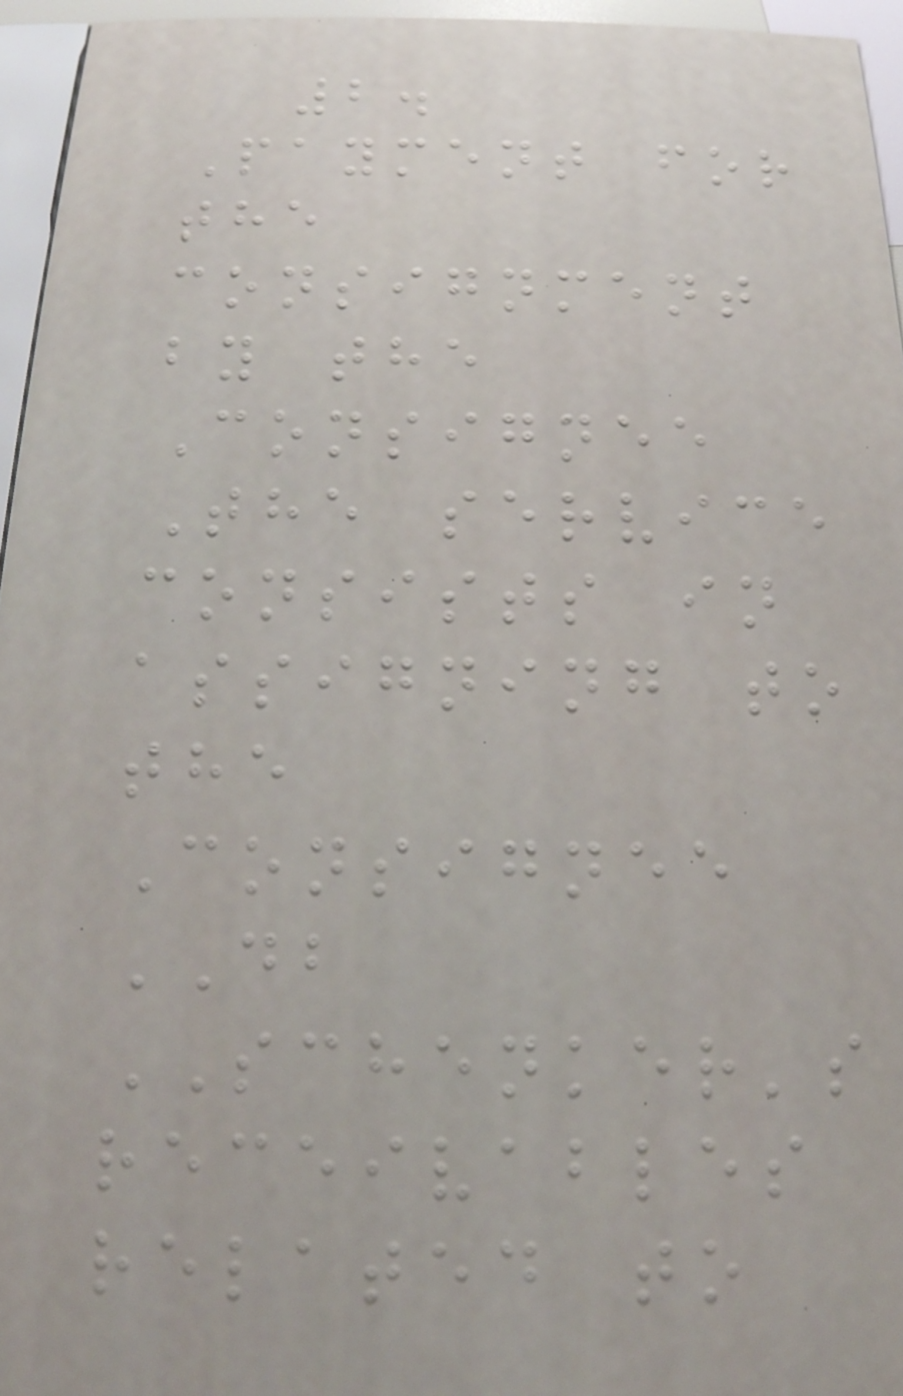2.
Payment for
the
consignment
by the
Consignee
The service
consists in
assigning to
the
Consignee
DB
SCHENKER's
receivables
related to
